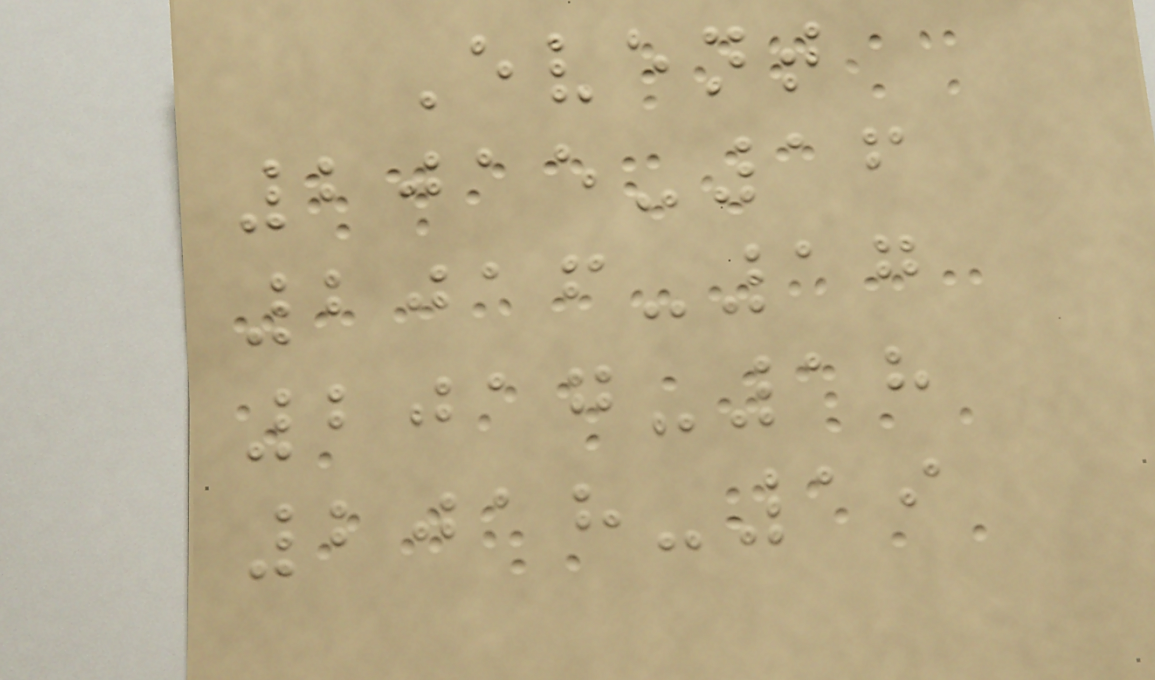Event
2015-16
2016-17
2017-18
2018-19
